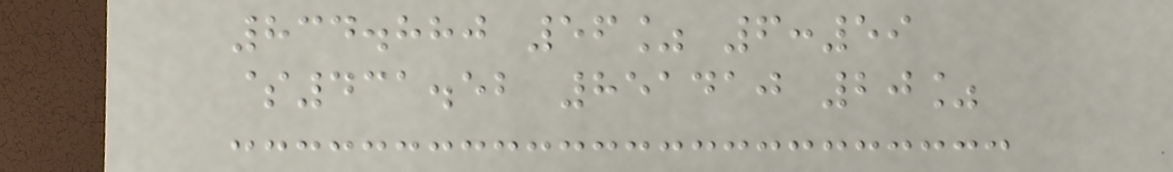834.880 56% 6:59
$431.52 851410 20%
